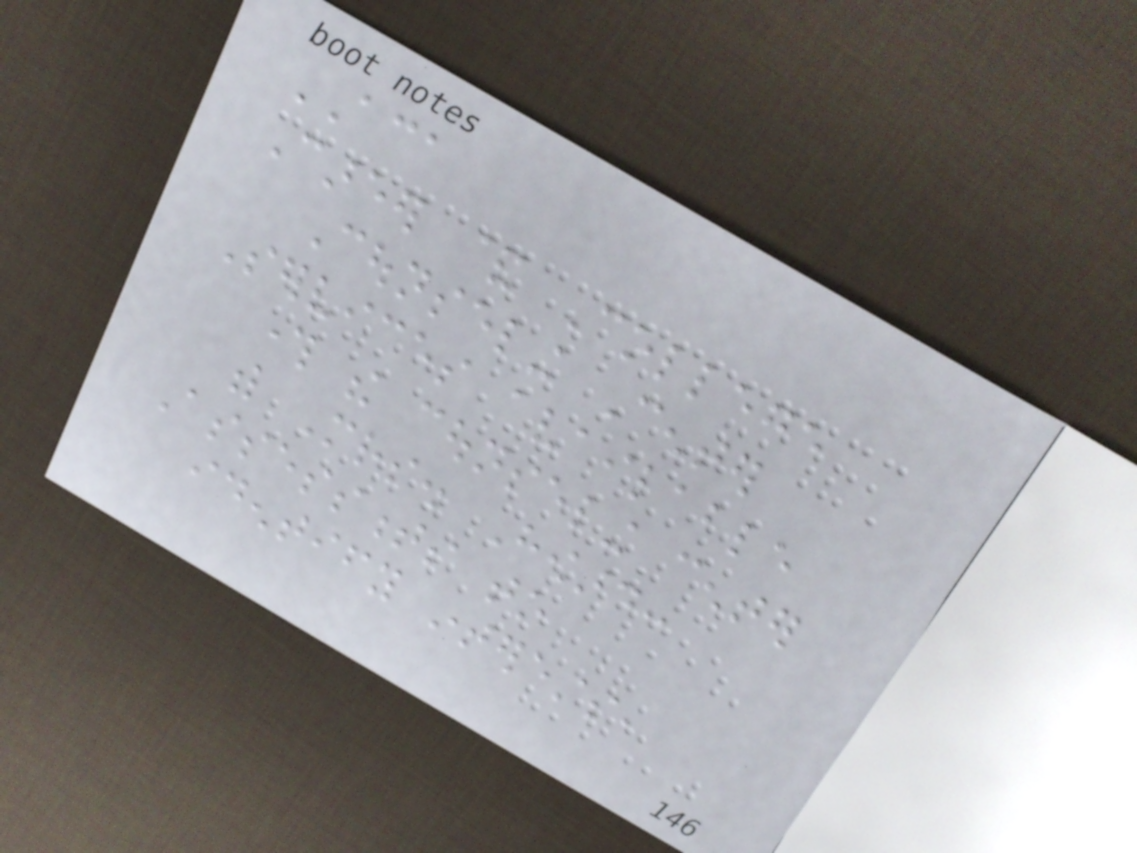ACA
Career & College
Counseling Center
Services available
through the counseling center
with Mrs. Howard:
Assessments to
identify interests,
